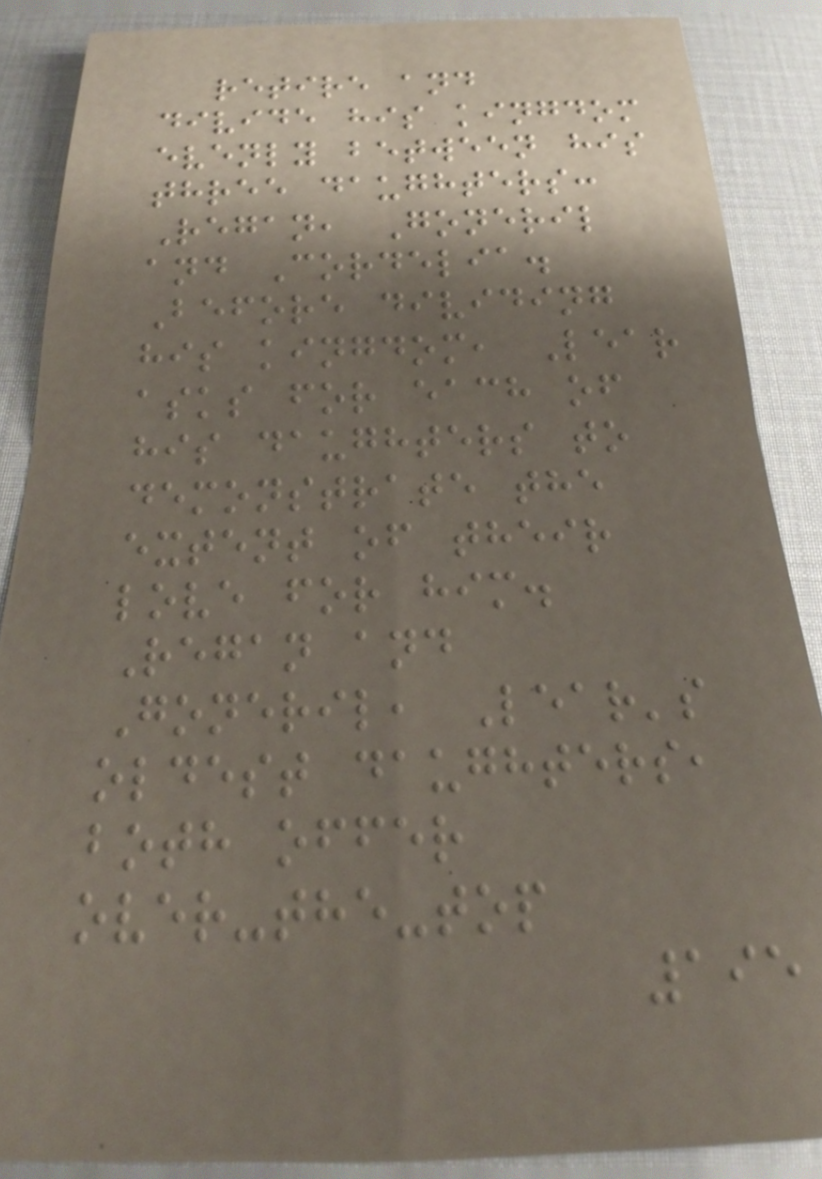retire and
divide his kingdom
evenly between his
three daughters:
Regan, Goneril
and Cordelia.
Before dividing
his kingdom, Lear
asks for each of
his daughters to
demonstrate the
extent of their
love for him.
Regan and
Goneril, Lear's
oldest daughters,
both offer
over-the-top
195
